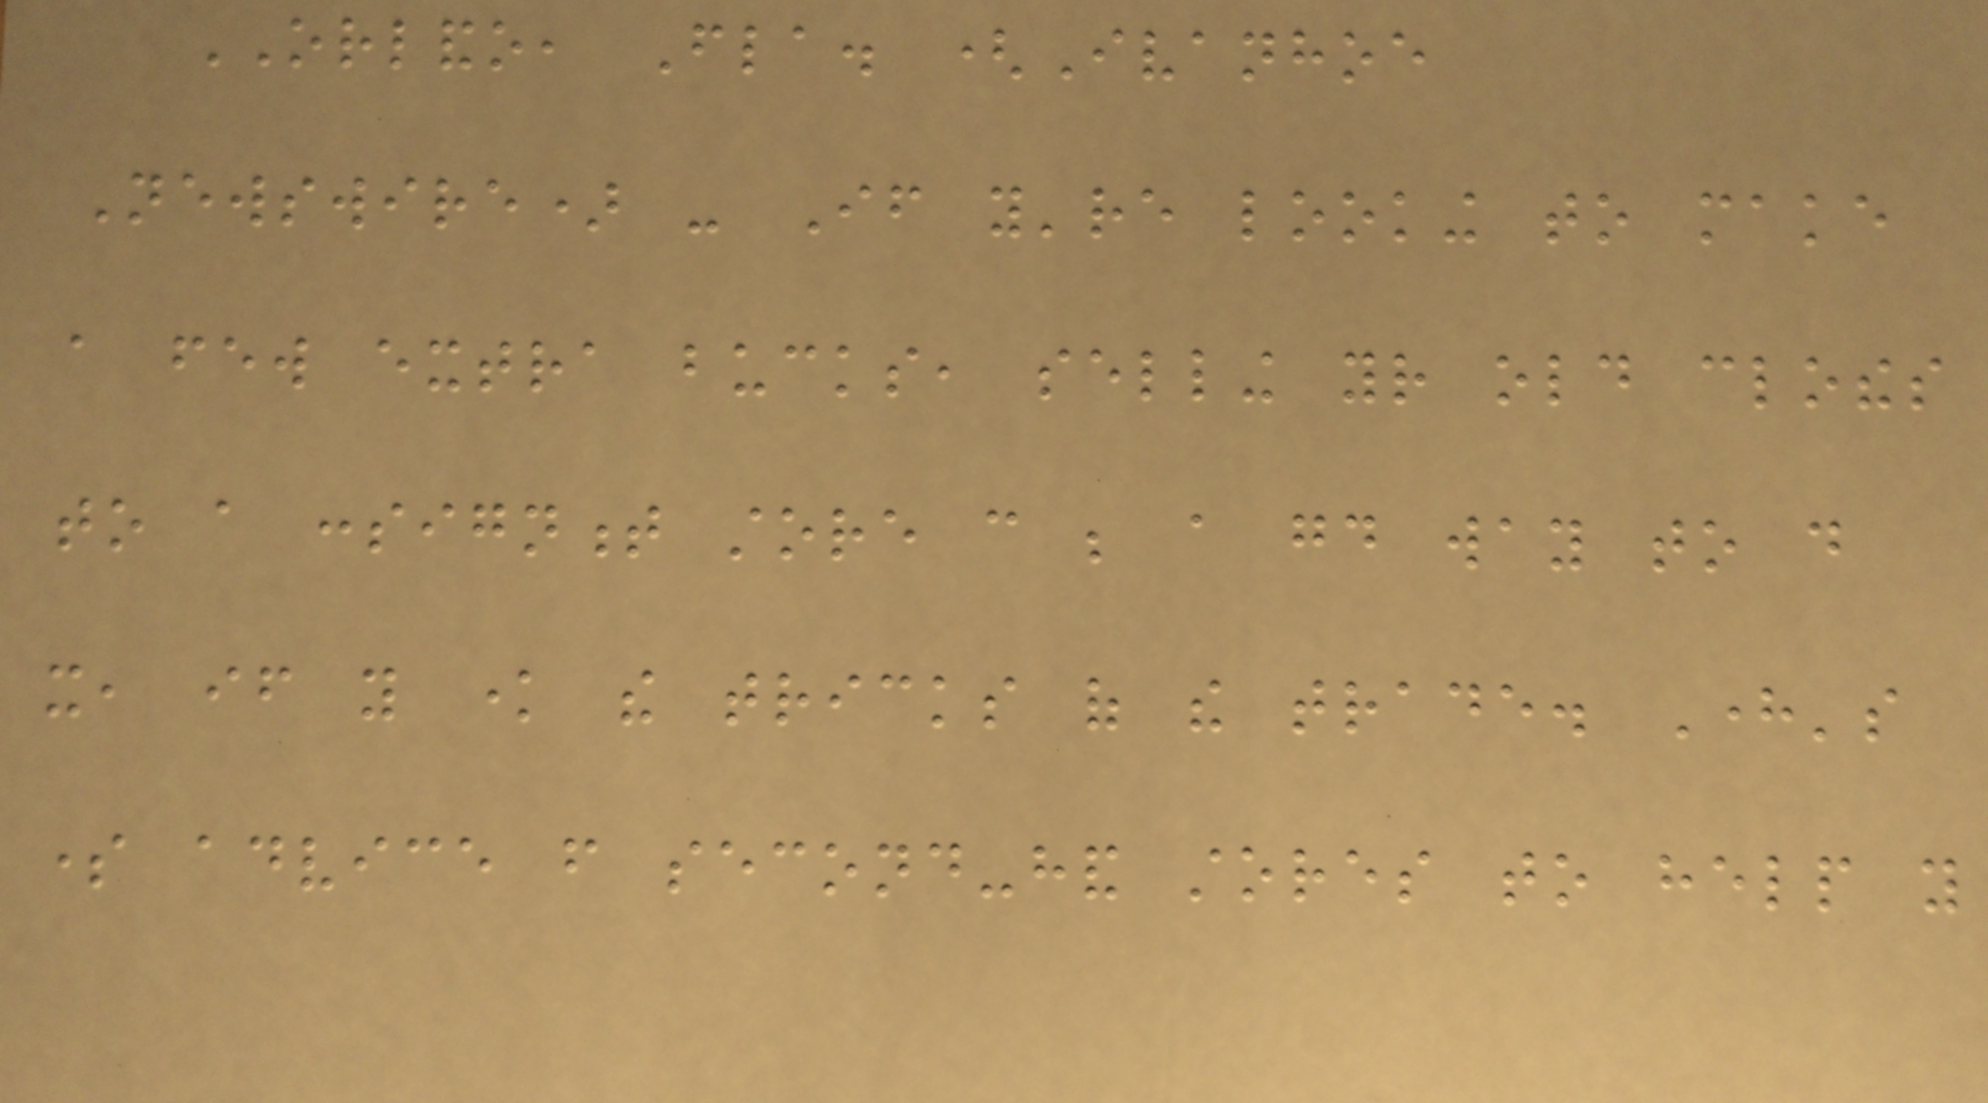ORLANDO, Fla. (Ivanhoe
Newswire) - If you're looking to make
a few extra bucks, selling your old clothes
to a consignment store can be a good way to do
it, if you know the tricks of the trade. Here's
some advice from second-hand stores to help you
